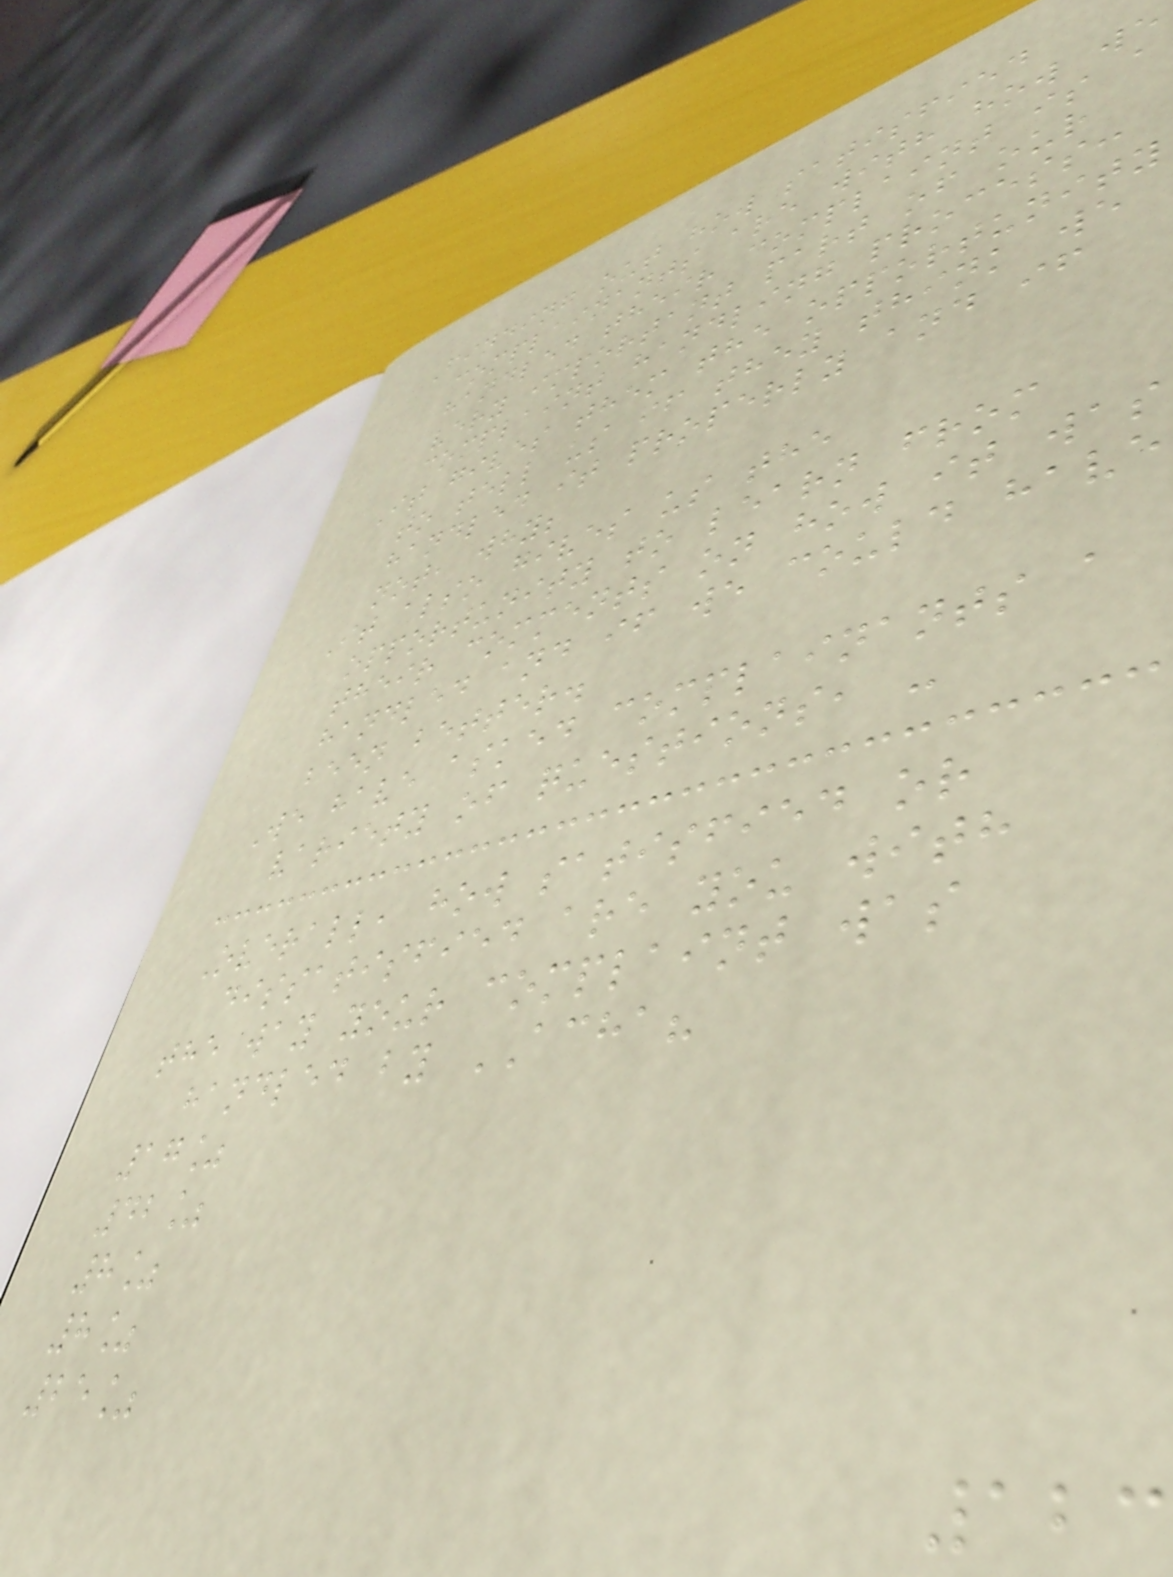Finding out how satisfied
complainants are with how we
handled their complaint is a
very important part of our
complaint handling process:
It gives them the opportunity
to tell us if they think we
handled it properly and if
not, why;
It also gives us the
opportunity to learn from
their comments on how it was
handled and if we could have
been better.
We have asked complainants a
variety of questions, -
Overall, how satisfied or
dissatisfied are you with
the way your complaint was
handled by ACHA?
17%
42%
8%
8%
25%
123
